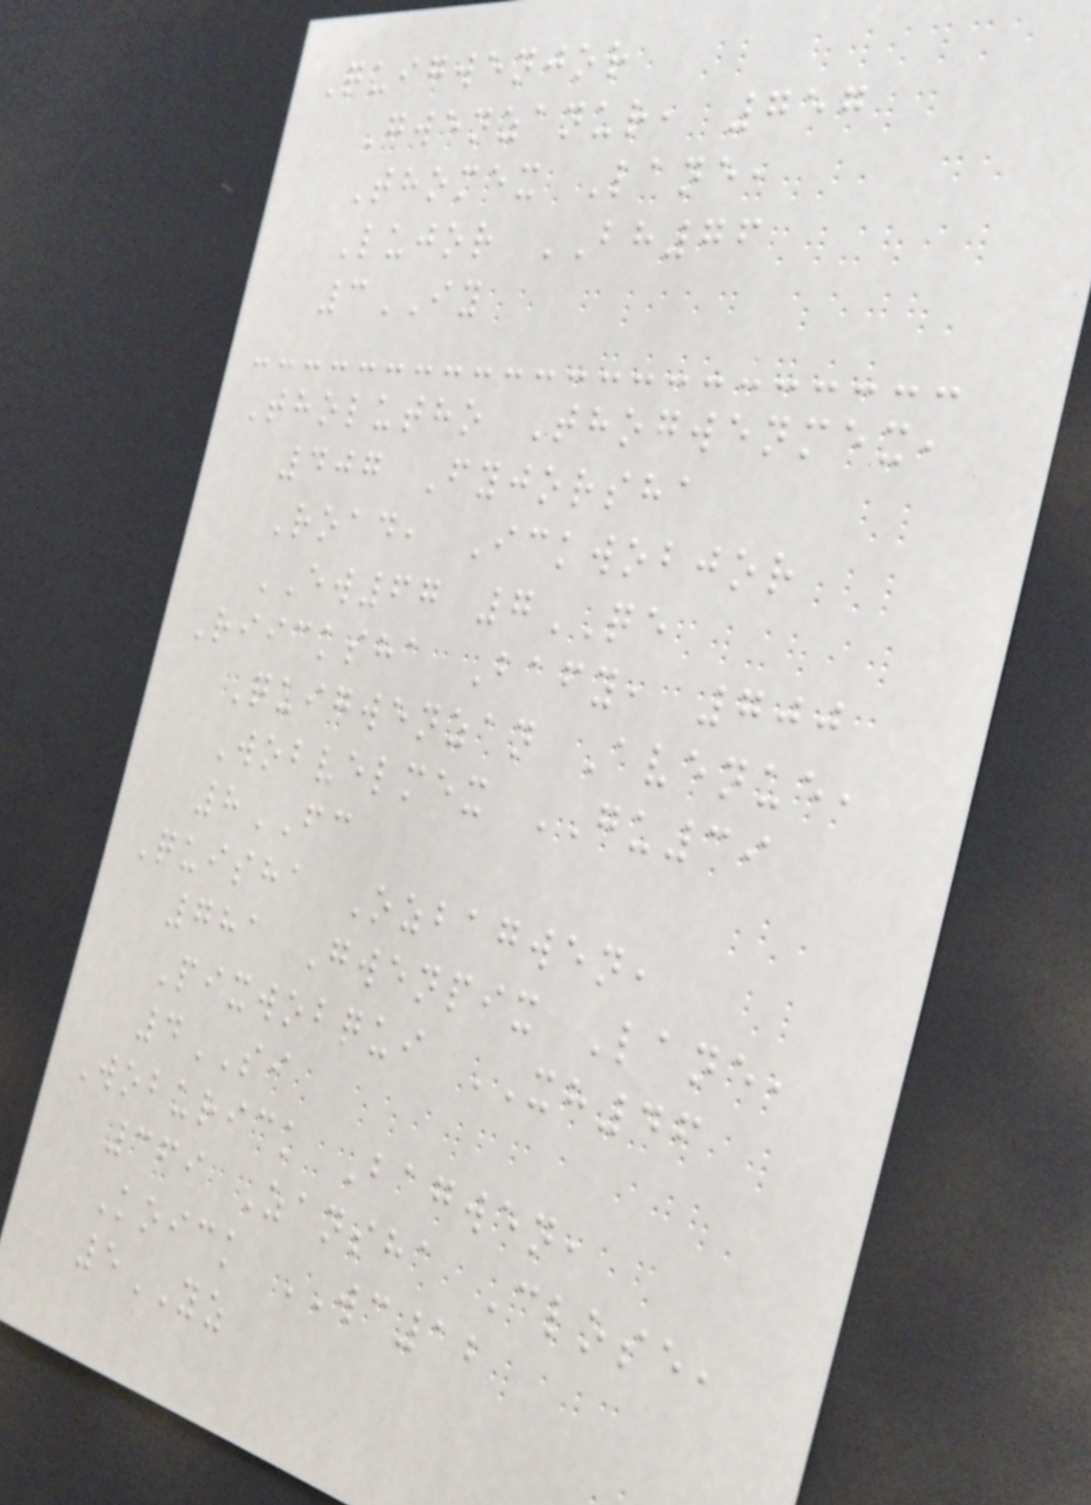Quigwenjor
Gwenzanur, 757
Thomex Lane,
Lujor BH76
3IY
Tholutho Thogwenmex,
407 Fyjorsha
Road, Ickwobjor
EW67 7QE
Riicksha Bafy, 700
Quigwenzan Avenue,
Wobvelmex GU39
8FC
Quisha Ozbagwen,
781 Gwenpix Lane,
Pixwobqui XH46
4SI
Woburick Bagwen,
369 Zansha Close,
Koick WC12
5YZ
